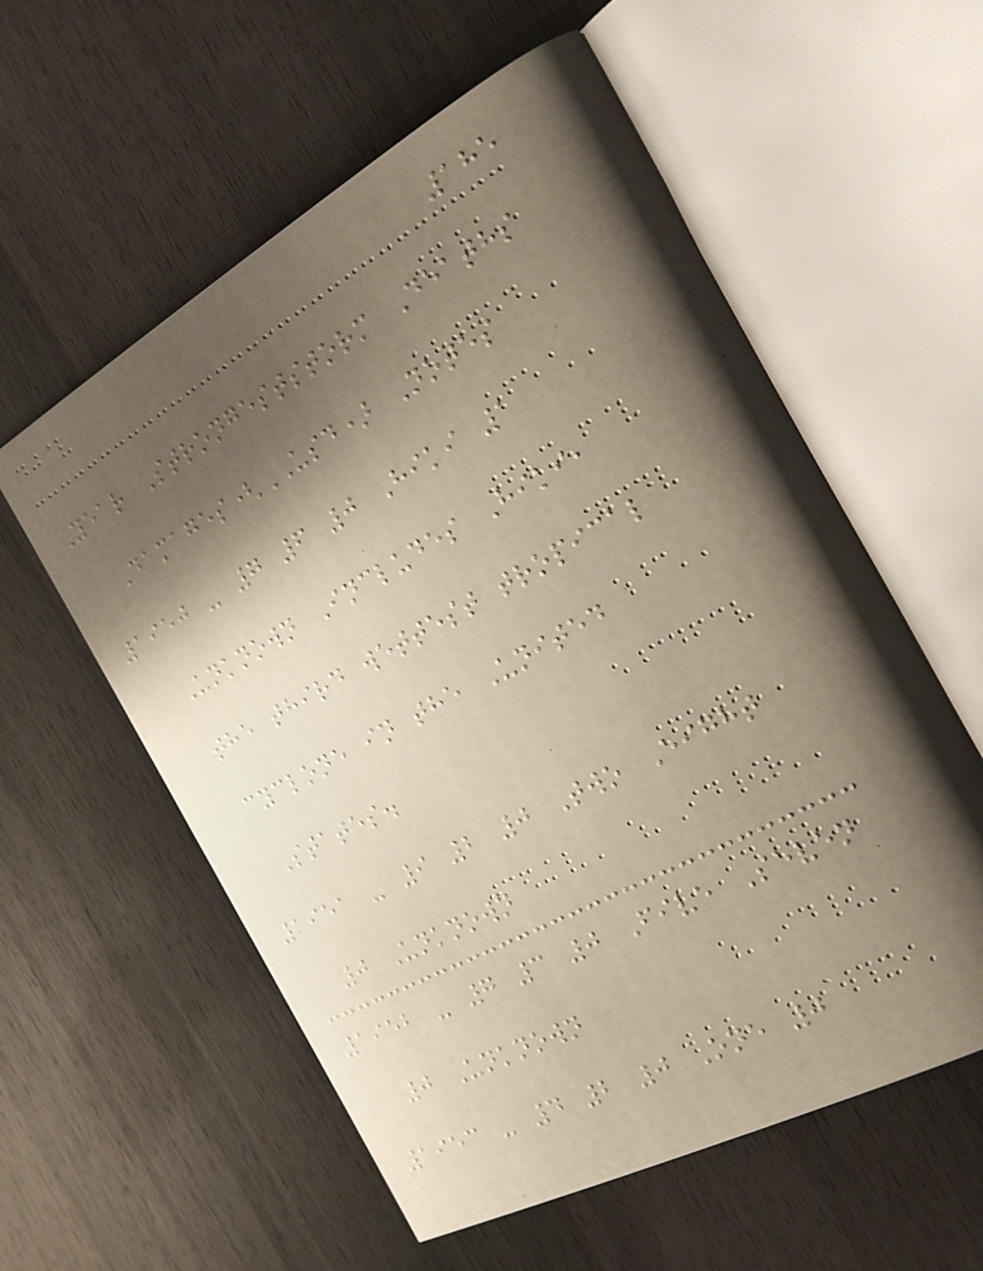185
Year Strongeststorm Deaths
Damages(USD) Notes
1950 - 7 6 0 Hiki 1
Unknown Includes Hiki,
the third wettest tropical
cyclone in the United
States.
1951 - 9 2 0 Two Eight
0 Unknown
1952 - 7 3 0 Five Seven
0 Unknown
1953 - 4 2 0 One 0
